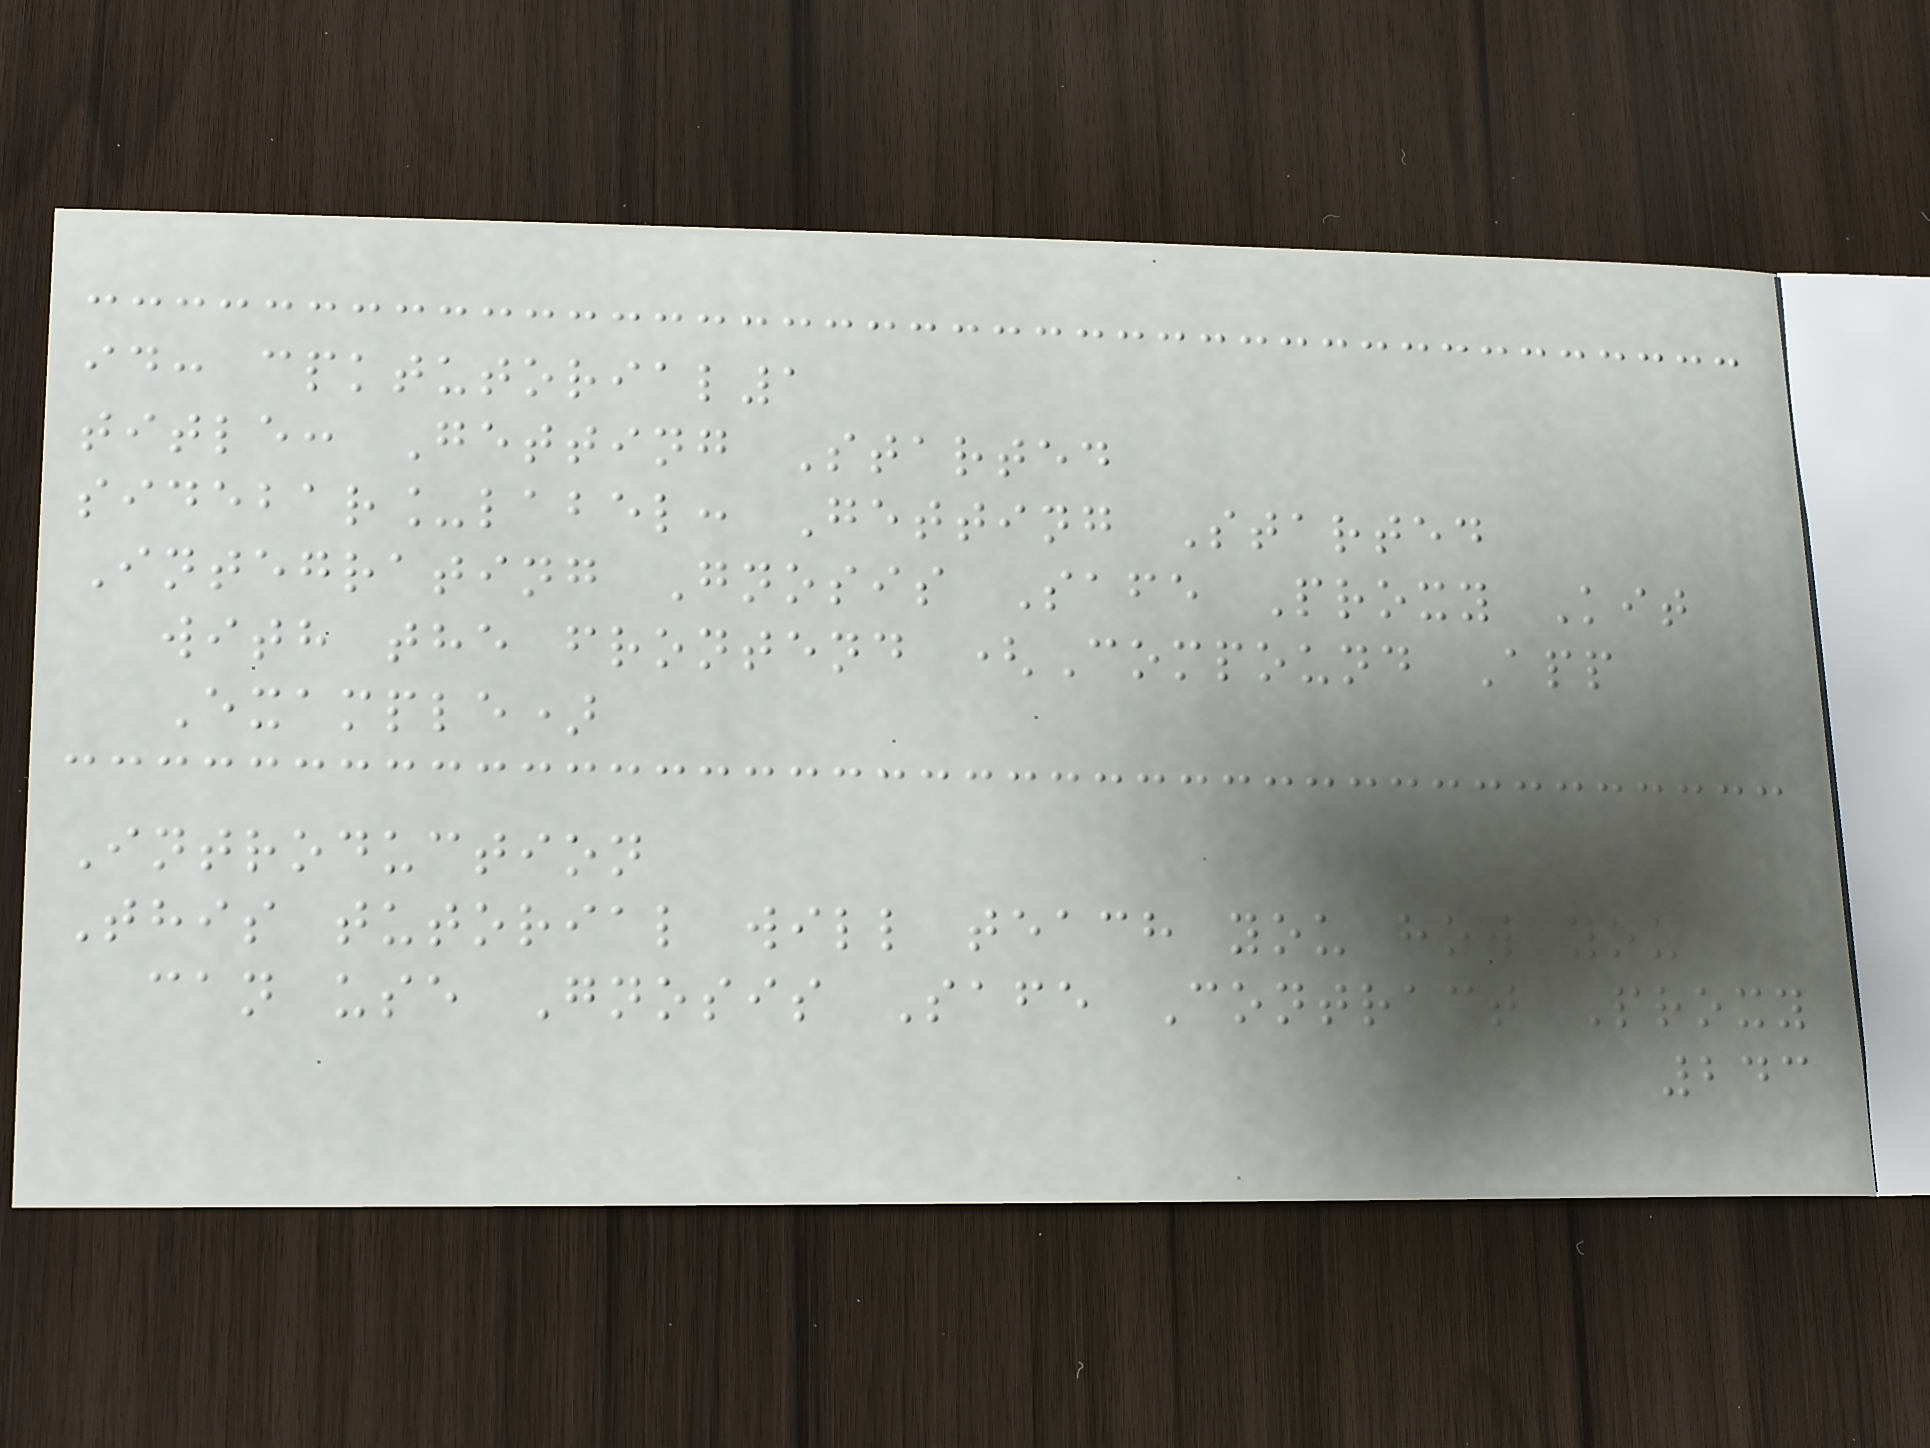id: cpktutorial1
title: Getting Started
sidebar_label: Getting Started
Integrating Gnosis Safe Proxy Kit
with the frontend (Compound App
Example)
Introduction
This tutorial will teach you how you
can use Gnosis Safe Contract Proxy
243
